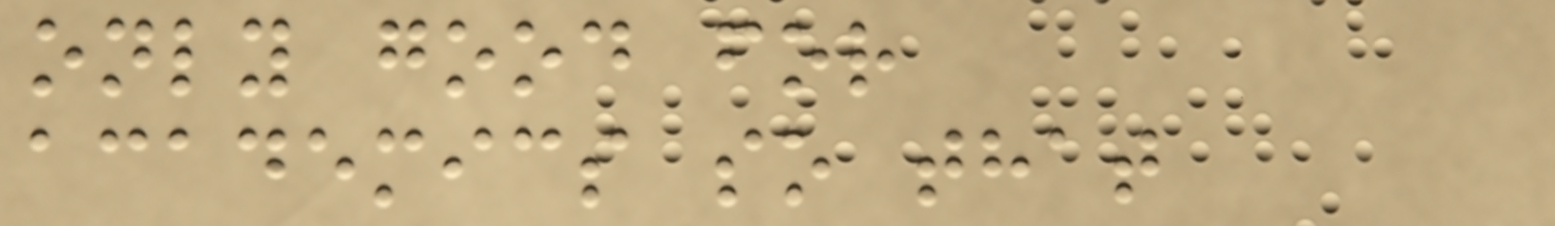only good for
academics so that
